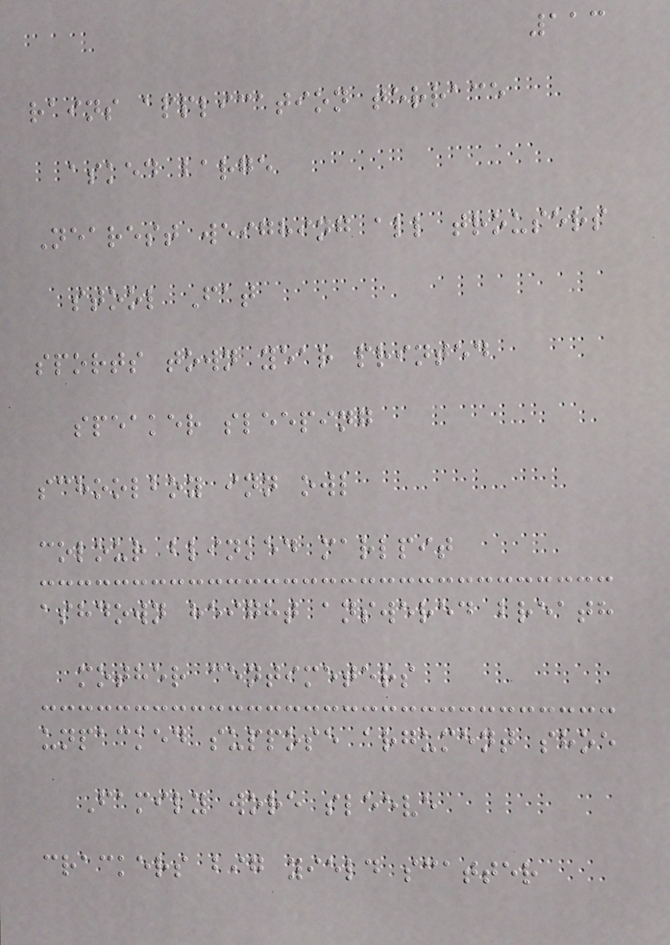113
rains application terrace
asked barge
Nearest weighing all trousers
stool Fat
sports town year printed
speaker sleeping
schoolboy inn owl
colour blinked marlpit
ashdown height answered breath
mother centimeters
unpacked suppose argument shoe
Family wore sleeve
crackers big yield scatter
